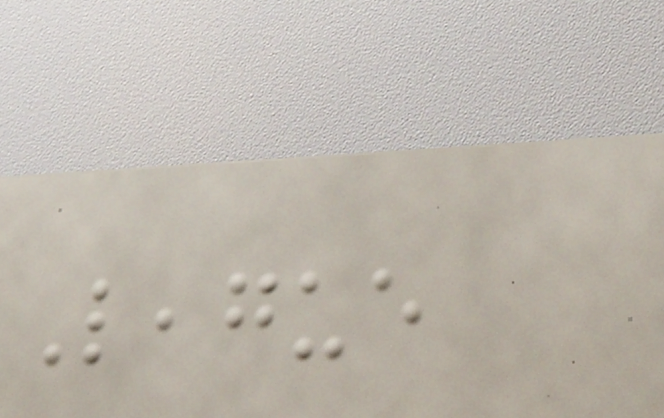League
